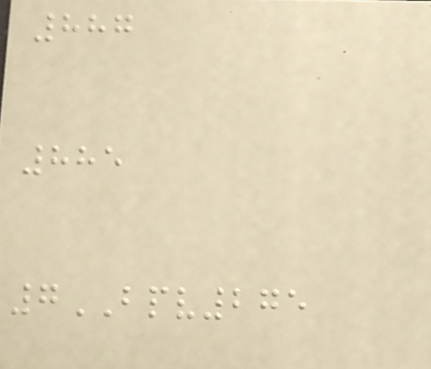887
885
7BPV275
